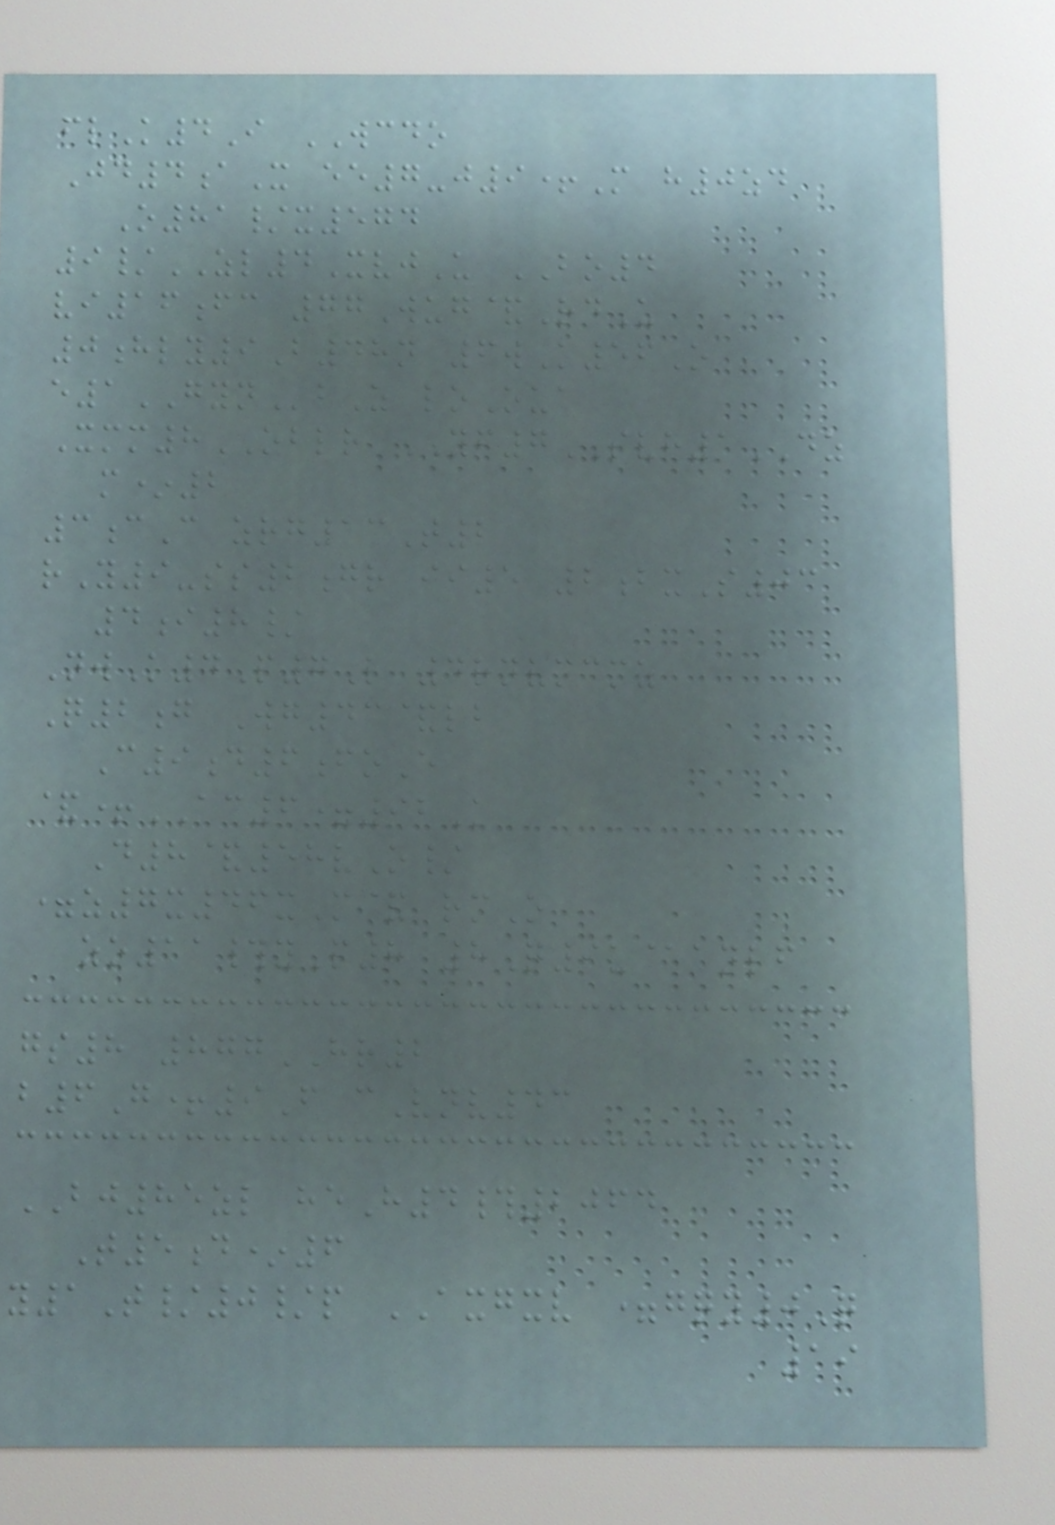flK4I WCDO
Jd4aX ee7-j9+M h0zd
O81/x574
9/ZL4XvjU BO4
vi16fc 77Wug&RdU
0hly9B48n 6wK56O
e1GYNbZ loOua
Xmm8OBLR YF7SVH1DZ
m*2
3cC zrg13T2
rY9-ss2gr ii5 2bxS03
4i8/
NwK4P7L 4rnvmcmz
Q2g Wg43&lb
C9d6foE
&+AC6=92K
D8&58vO/
=z7x46xM& rmO
zo11#yP8 8Q9u@anlf
gs8 877HR2
b6G+9F cVnv43
BJ85zl heH4#2064
T5d*6
y1T/0/p AXGXV =gqy0Q
19
